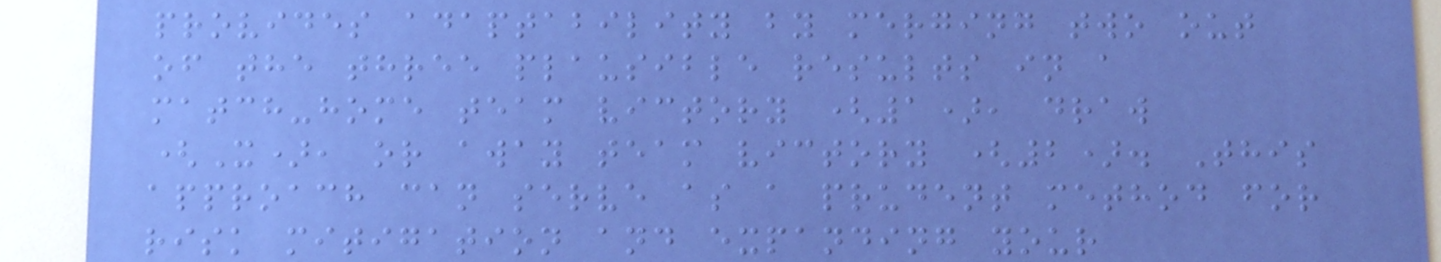provides adaptability by merging two out
of the three plausible results in a
match-home team victory (1), draw
(X), or away team victory (2). This
approach can serve as a prudent method for
risk mitigation and expanding your
